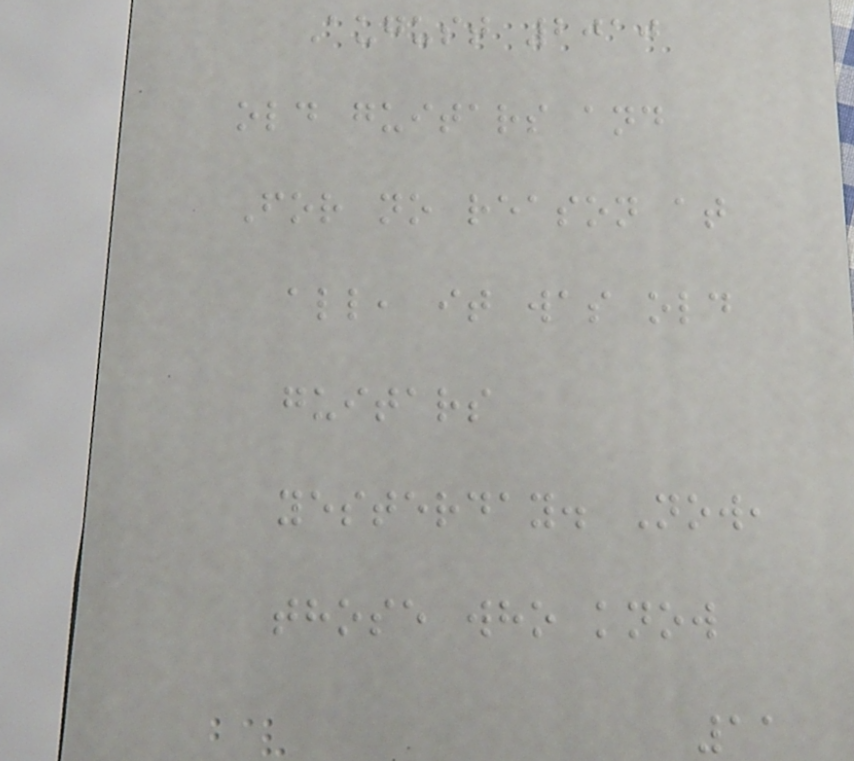August 2010
old guitars and
For no reason at
all, it was old
guitars
yesterday. Now,
those who know
11
